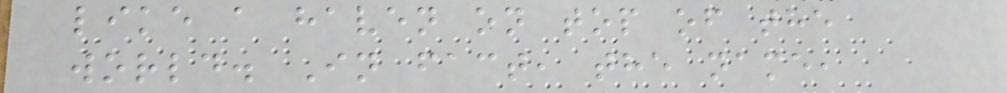like a haven on top of the
world. In fact, the name,
